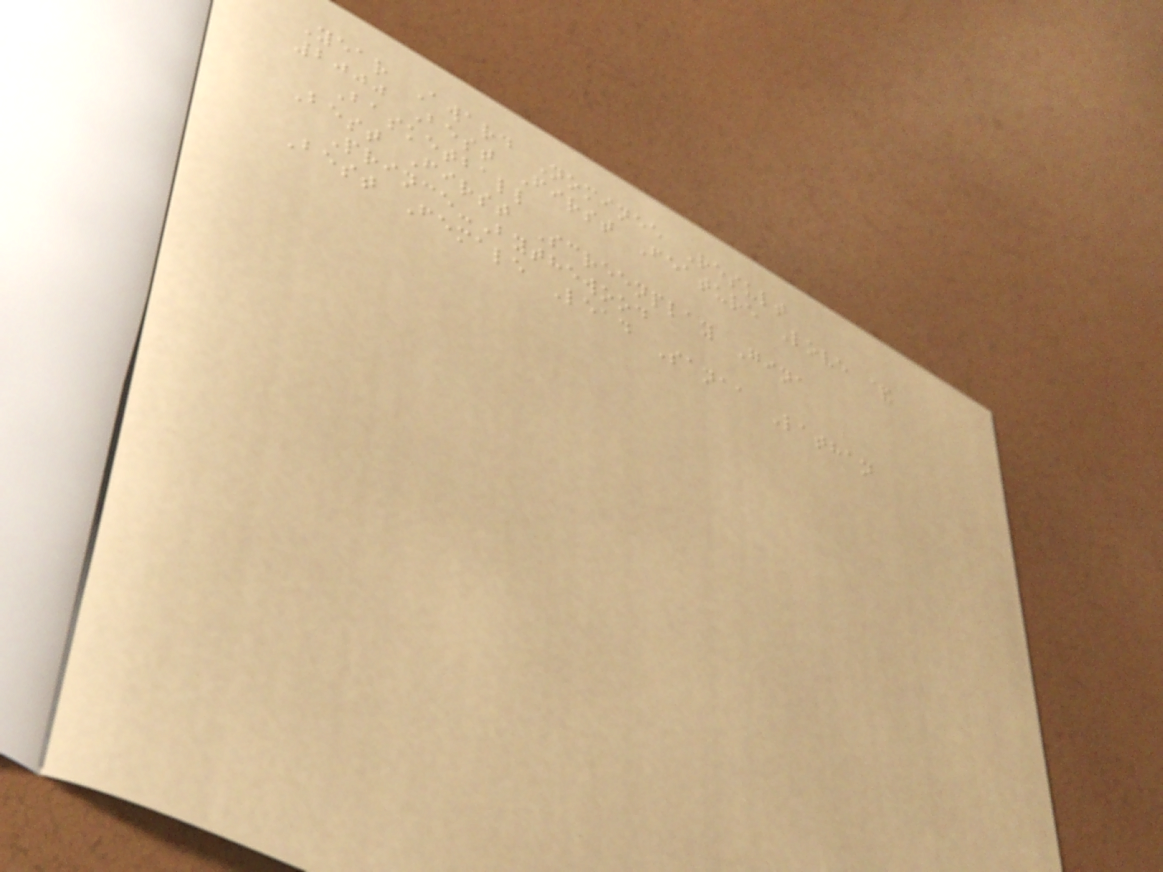Year Award Nominee Result
2000 Best First Feature Love &
Basketball
Best First Screenplay Gina
Prince-Bythewood
Best Female Lead Sanaa Lathan
